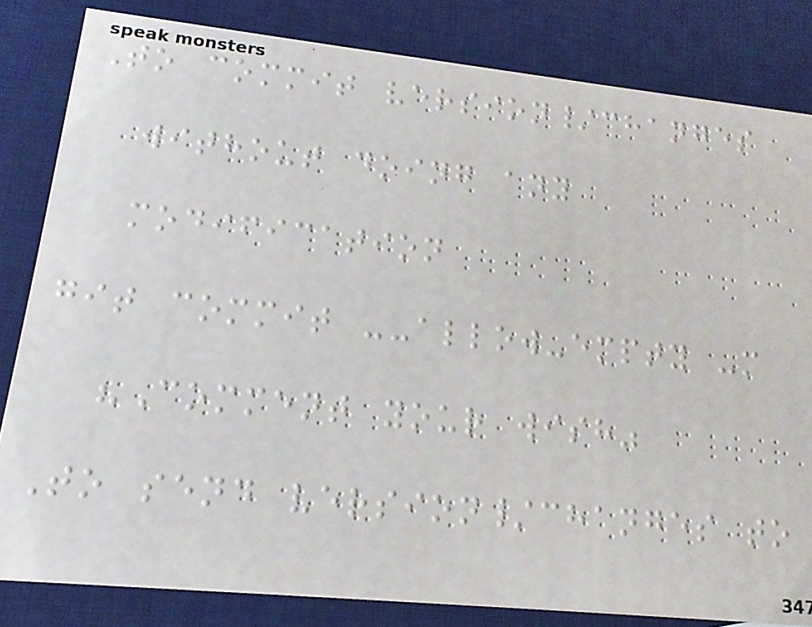To commit version/changes
without doing any
modification
git commit --allow-empty -m
"Comment your wish"
To send version/changes to
